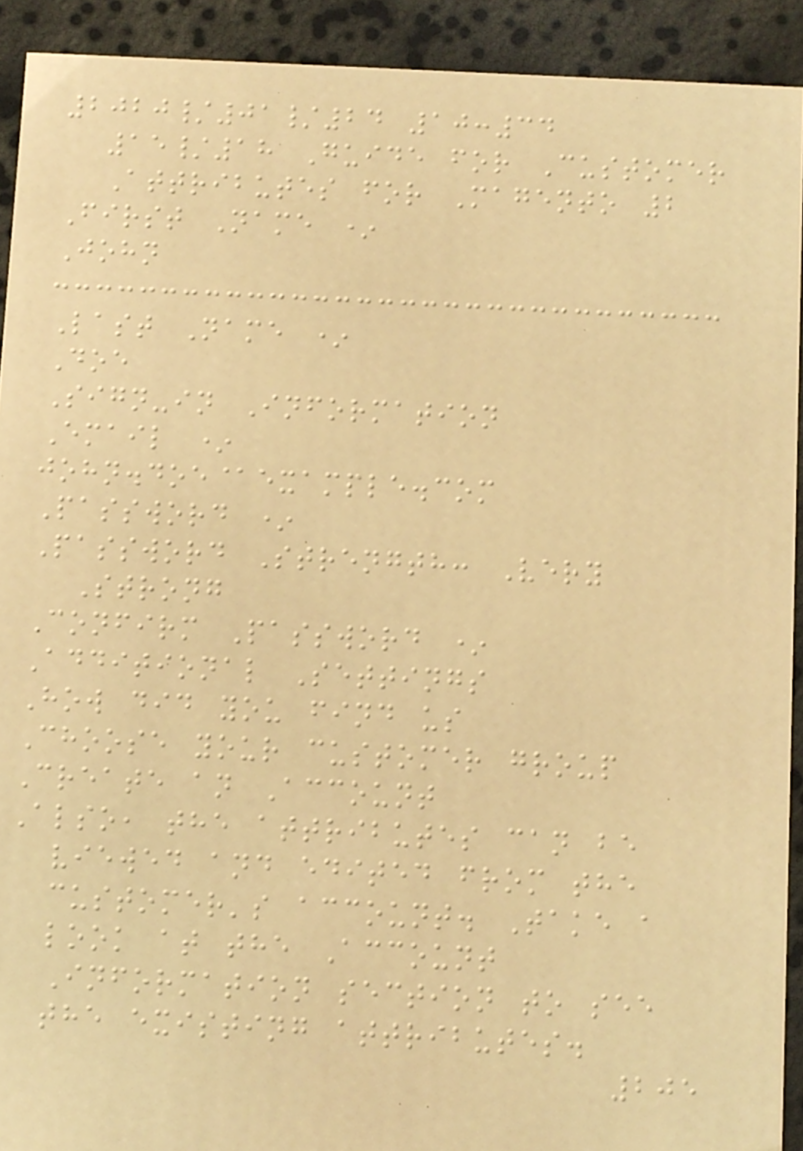2020/01/24 10:34
15/18 Guide for Customer
Attributes for Magento 2
First Name *
John
Last Name *
Doe
Sign-in Information
Email *
john.doe@example.com
Password *
Password Strength: Very
Strong
Confirm Password *
Additional Settings
How did you find us
Choose your customer group
Create an Account
Also, the attributes can be
viewed and edited from the
customer's account. Take a
look at the Account
Information section to see
the existing attributes.
205
